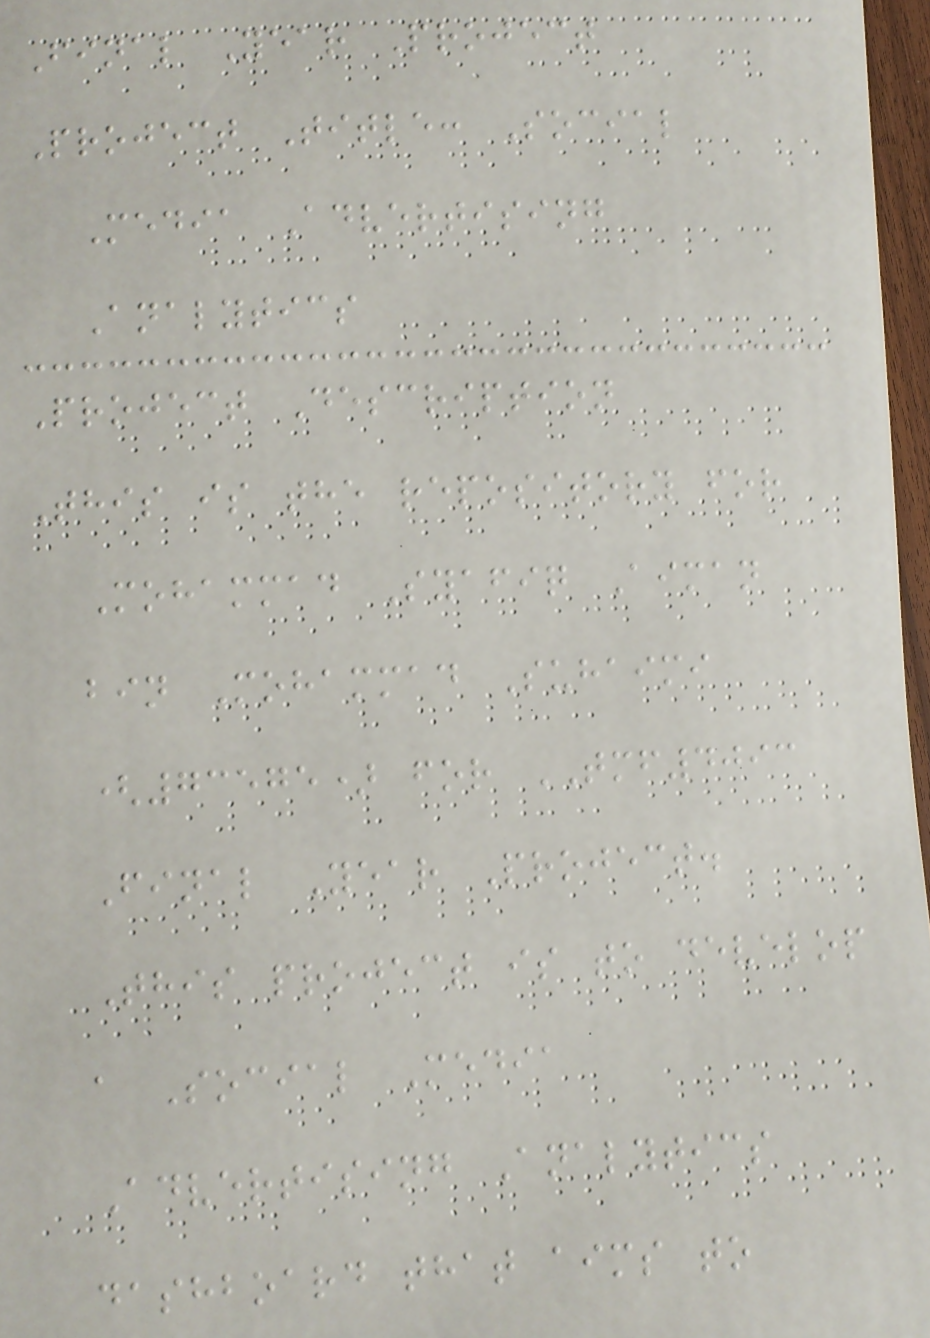Final Year Project
Project Title: Social
Media Advertising
Analytics
Project Description
This is the repository for
Mohammad Syafiq Aiman
bin Mohammad Suhaimi
(73575) for TMF4093
Final Year Project.
This project is to develop
a Social Media
Advertising Analytics
dashboard that aims to
